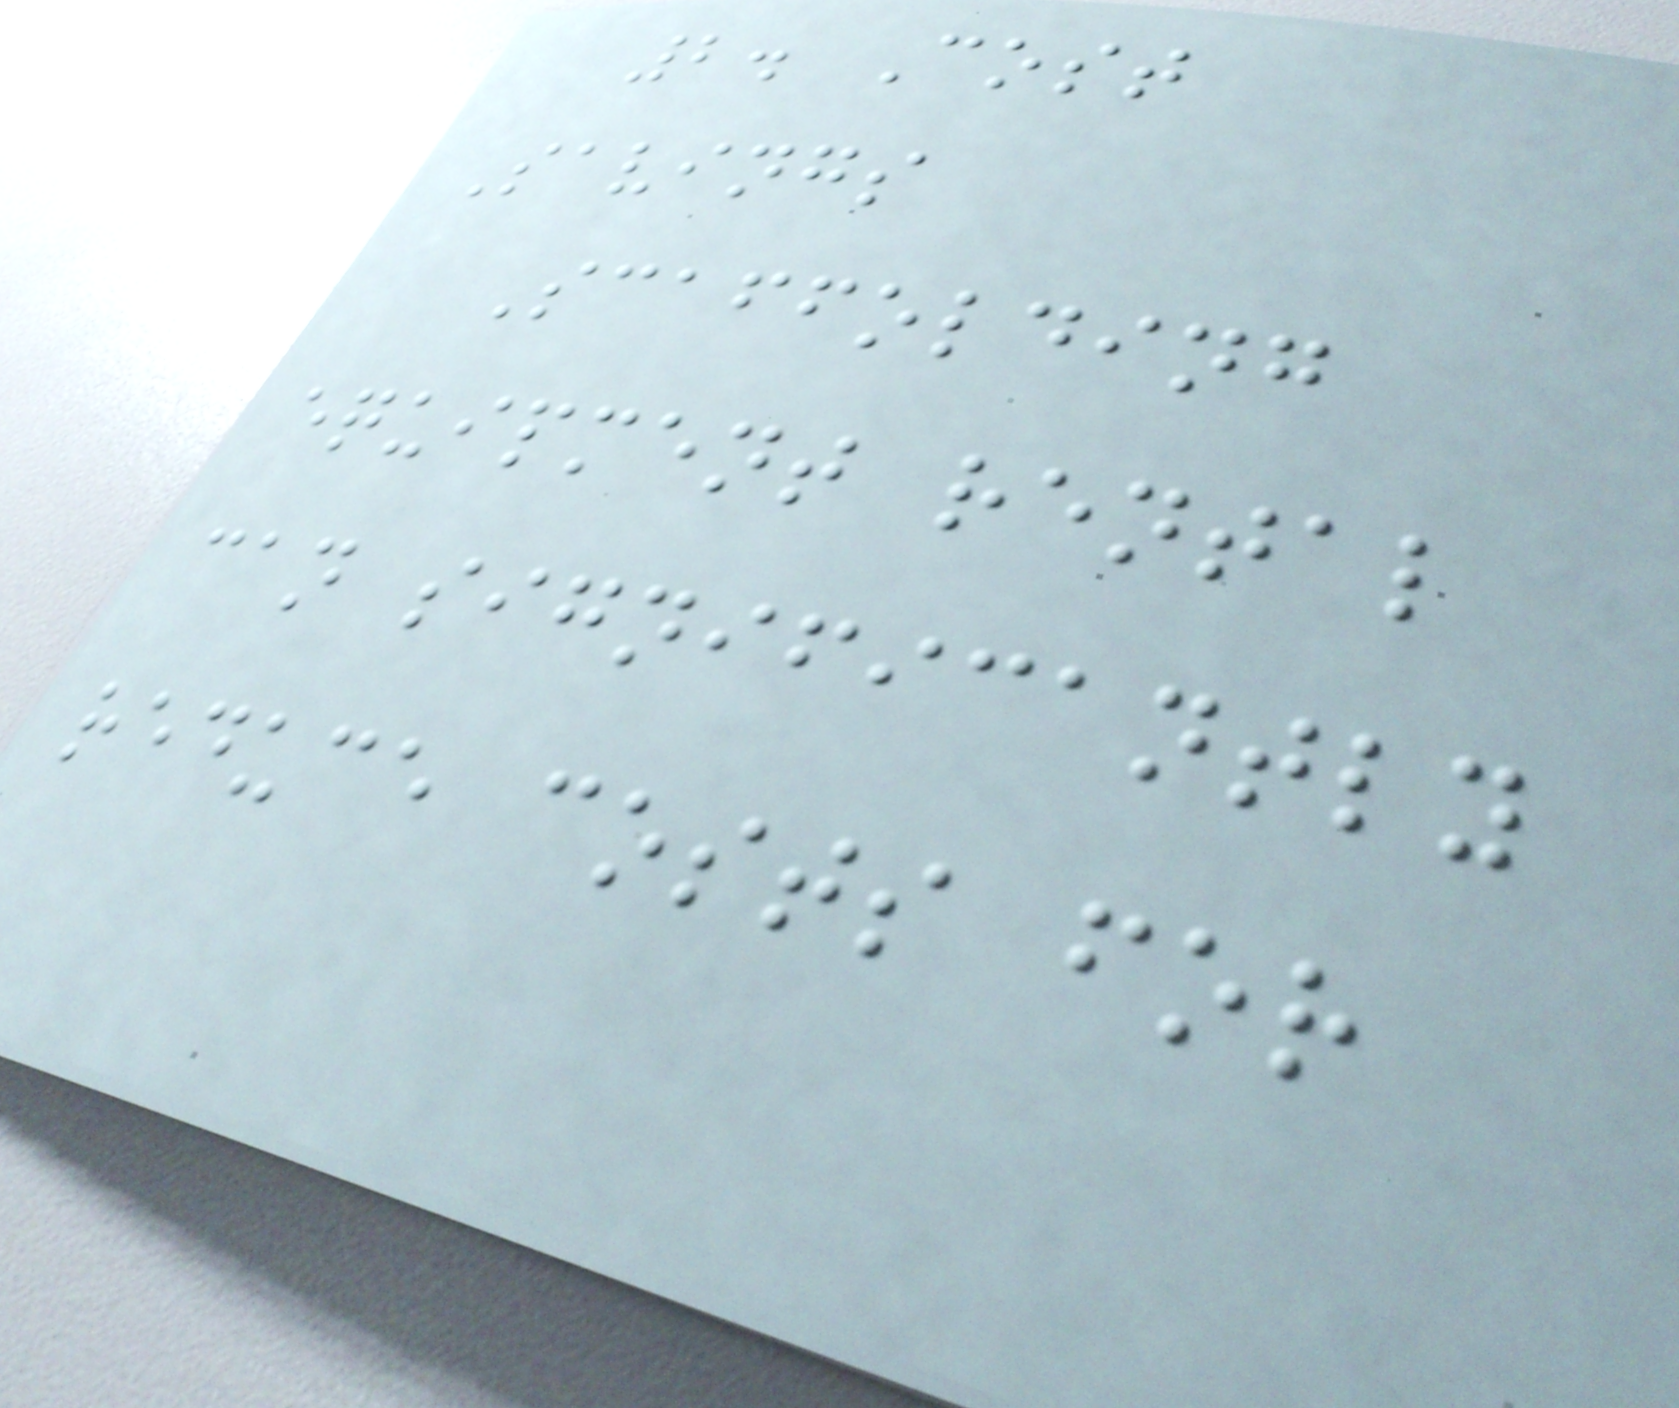2. Cost
Savings
Scaffolding
equipment rental
can significantly
reduce costs for
